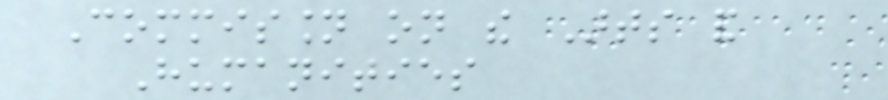Commission on the Arts and
Humanities
